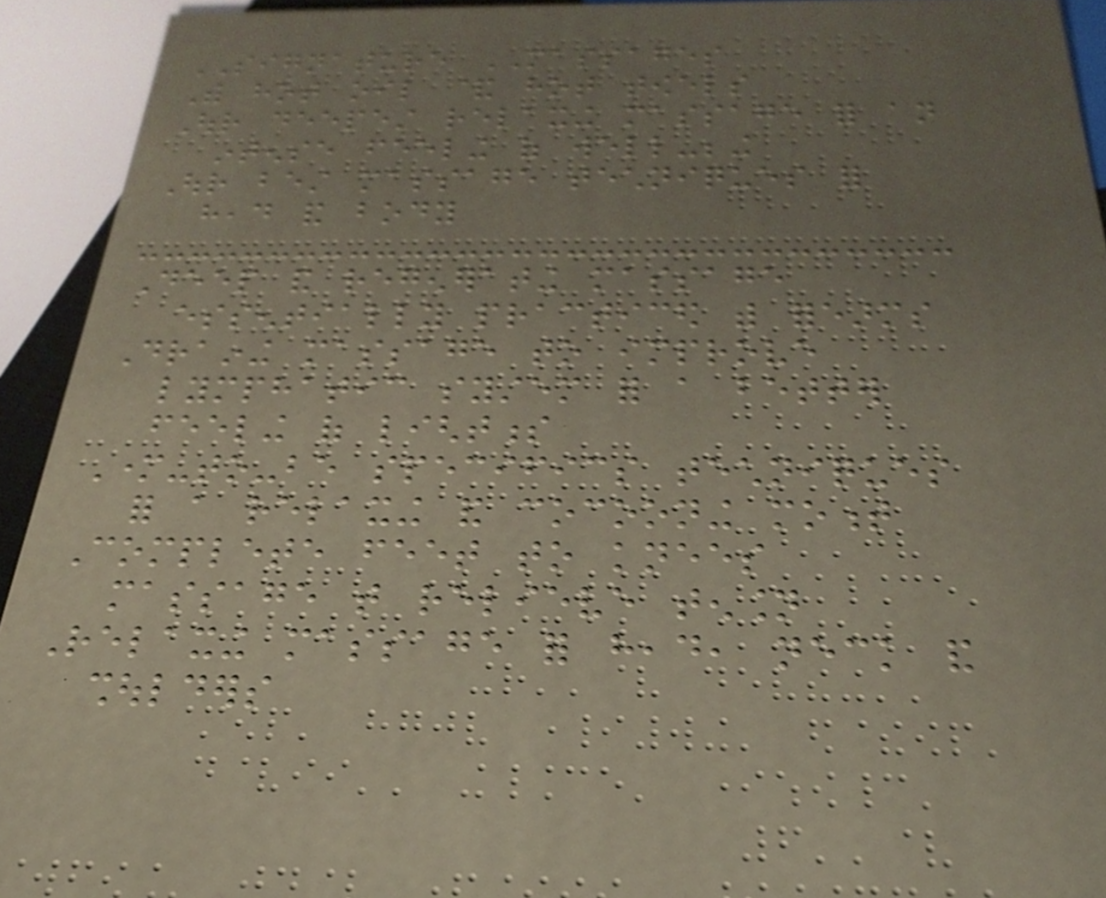SIGNATURE MASSAGES
With hot oil & hot towels
Our deepest relaxing massage for an
intense feeling of well-being
Our best massage techniques for
head and body
Deep and regenerating massage
essentially practiced with forearms
Draining massage to improve
lymphatic system for a better
feeling of lightness
Mother-to-be specifics techniques
for a relaxing and cocooning moment
Complete feet to knees
massage that relieve tension
Relaxing massage for head, neck and
shoulders
